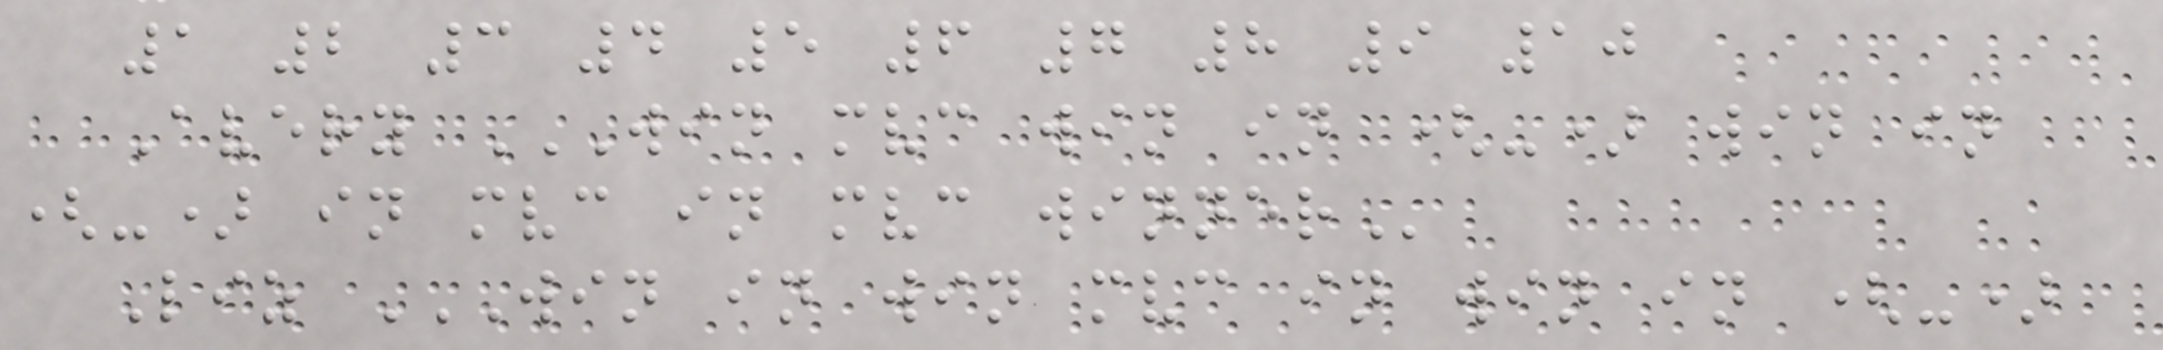1 2 3 4 5 6 7 8 9 10
Avery WIN MVC WIN IN (-) WIN IN
(-) IN MVC IN MVC WINNER
Liz WIN IN WIN MVC IN WIN IN (-)
